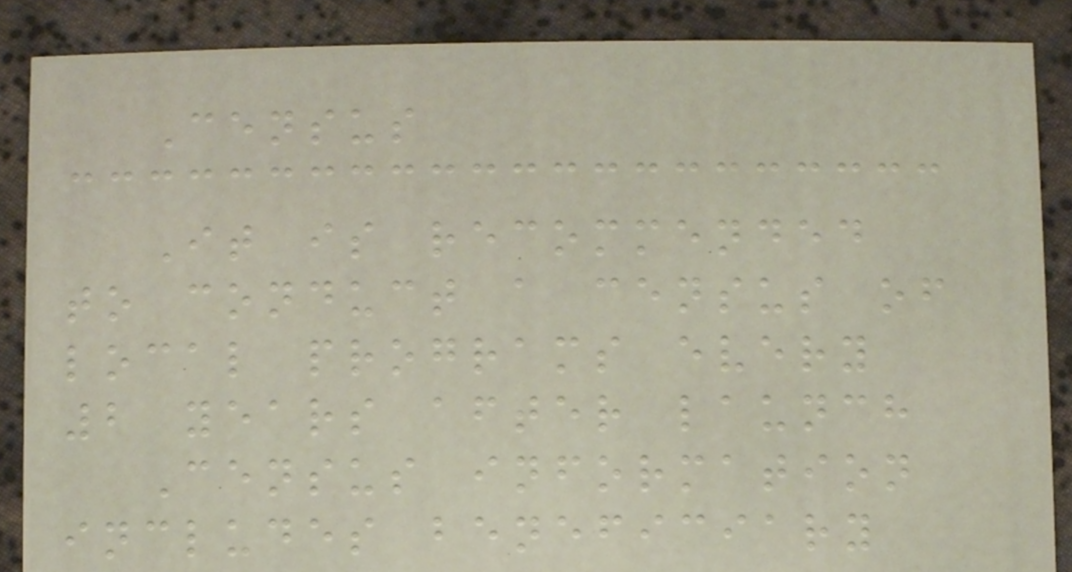Census
It is recommended
to conduct a census of
local programs every
2 years after launch
Census information
includes beneficiary
